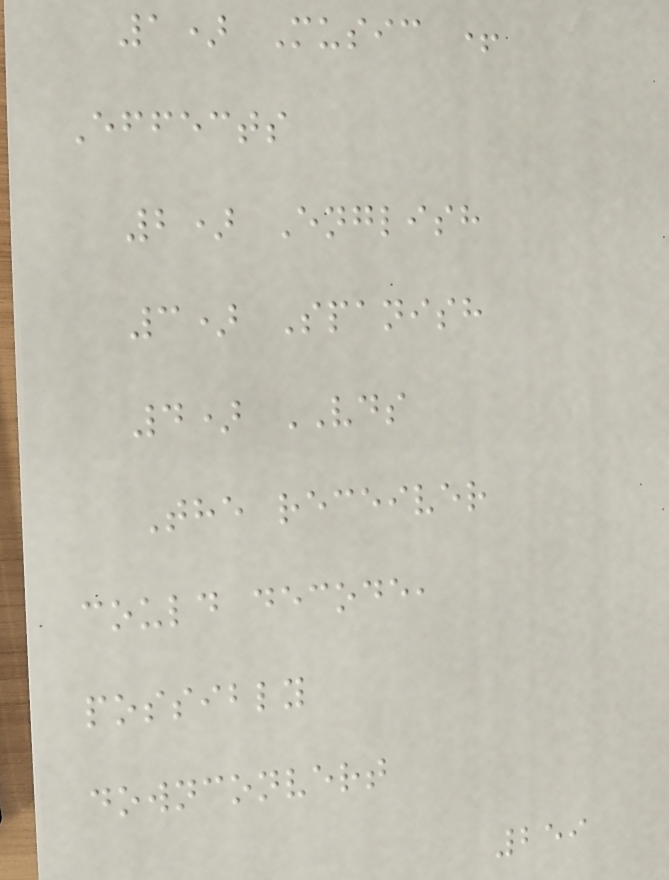1) Music +
Effects
2) English
3) Spanish
4) VDS
The receiver
could decode,
possibly
downconvert
259
